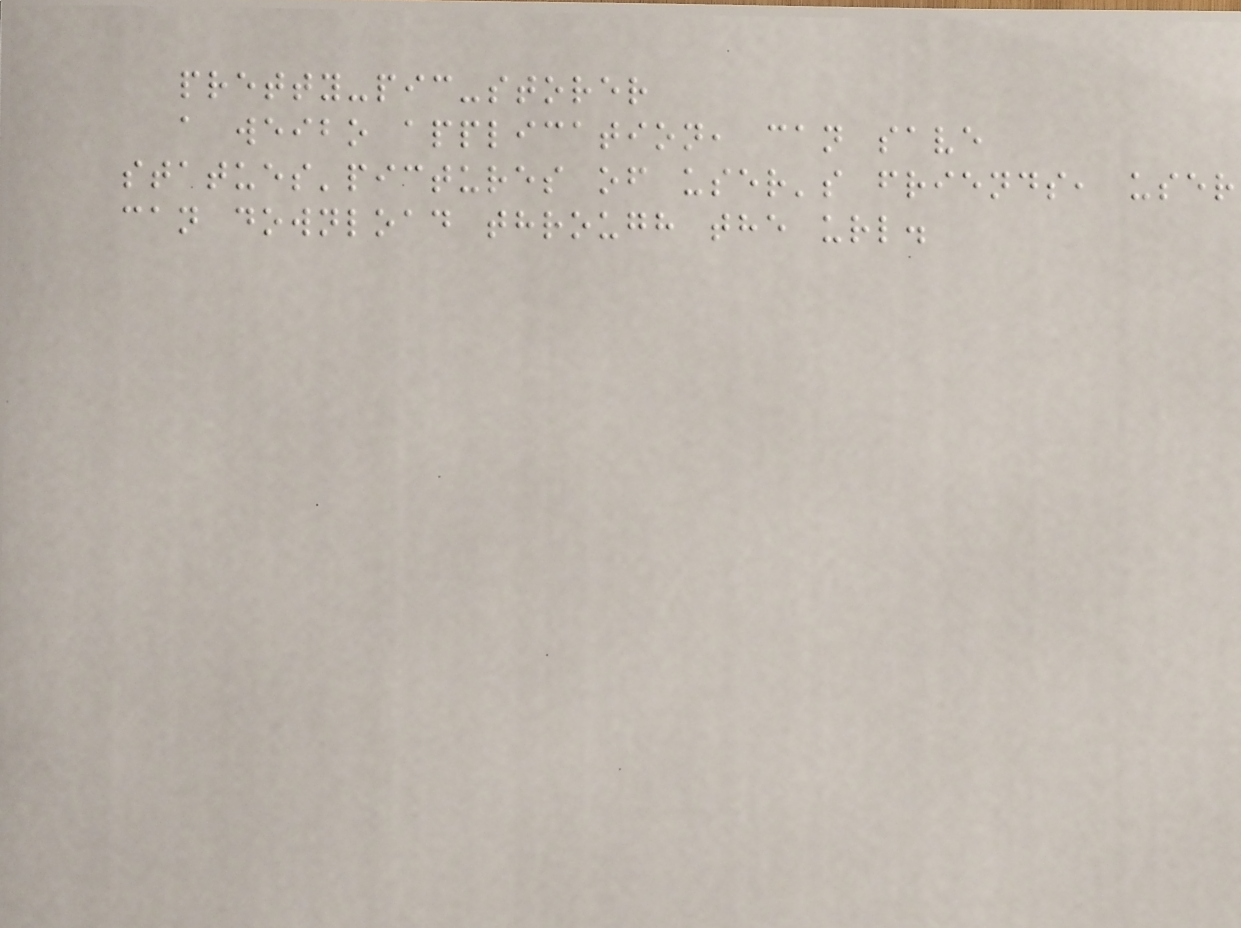pretty-pic-storer
a weibo application, can save
statues'pictures of user's friends, user
can download through the url.
